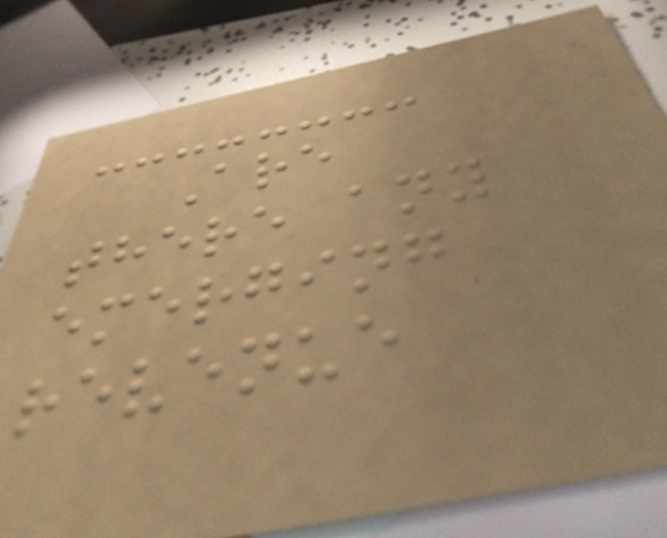Are
there any
emerging
revenue
